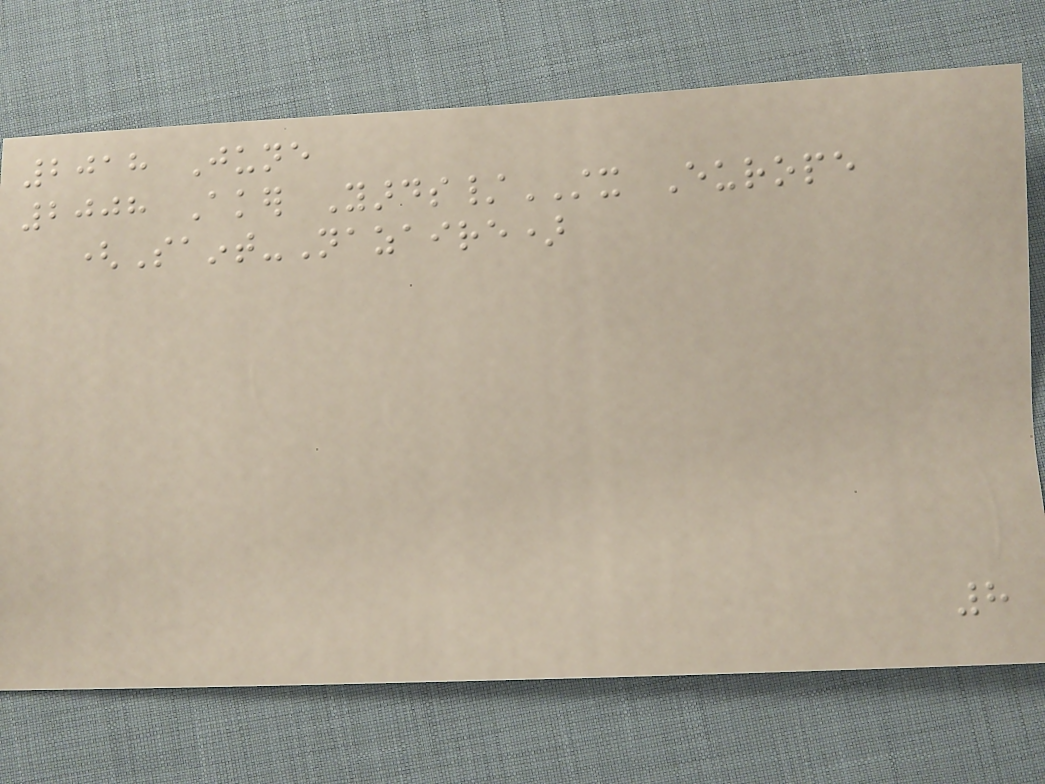2018 June
2008 Aker Yards/STX Europe
(Saint-Nazaire)
8
